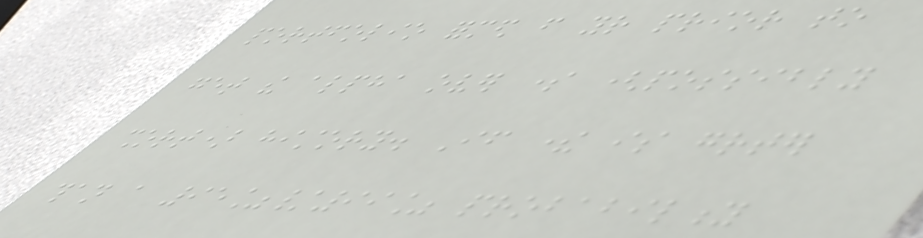portfolio formed from your prior to
get the alpha over some (possibly
short) history. If there is greater
than a 95%/99% probability
